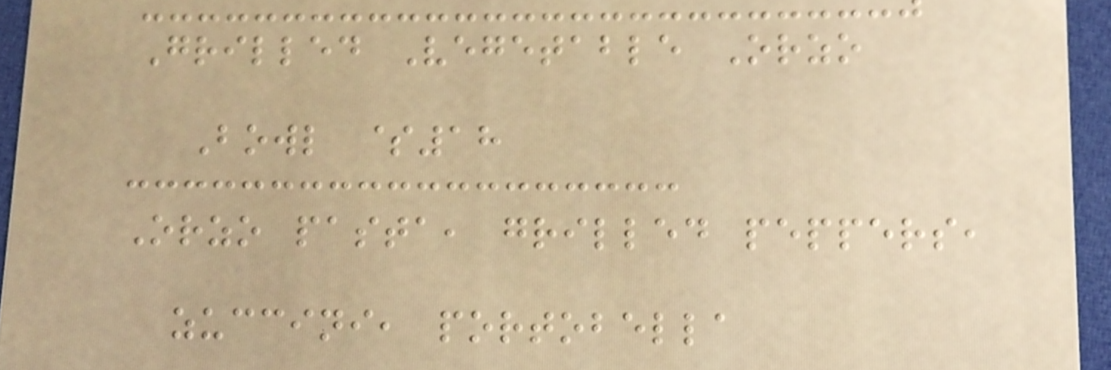Grilled Vegetable Orzo
Bowl $18
Orzo pasta, grilled peppers,
zuccini, portobella
